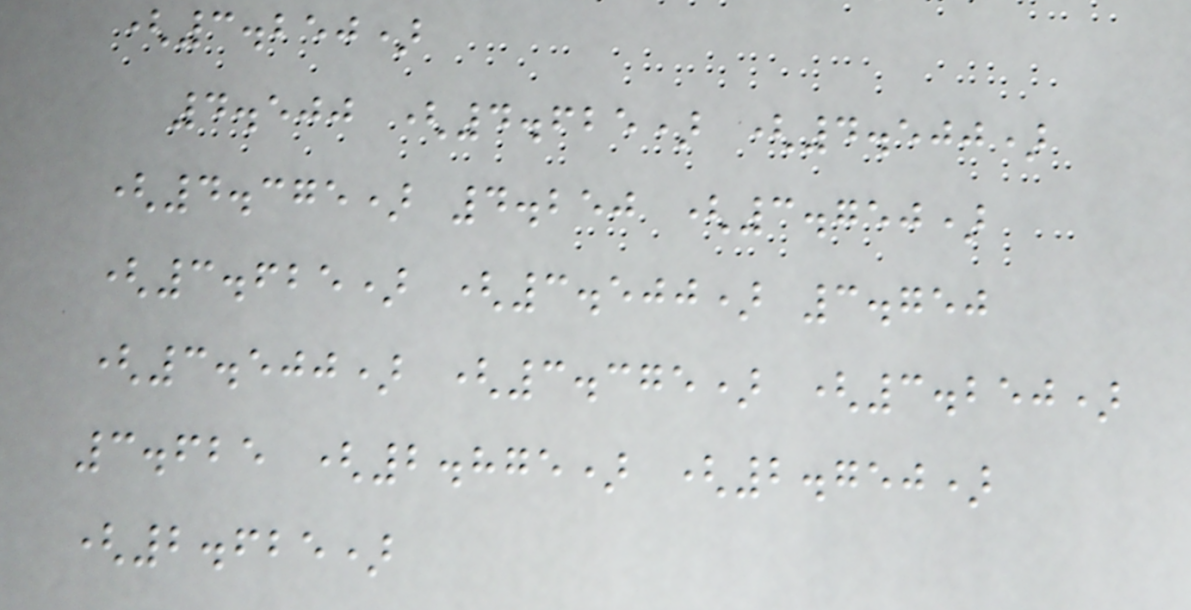(3.250)
4.500 (4.625) (4.500)
(4.375) 4.250 (3.750)
(3.625) (3.500) 3.750
(3.500) (3.375) (3.250)
3.625 (2.875) (2.750)
(2.625)
